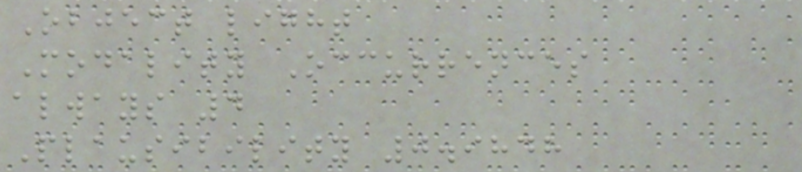Object light
Modality Occurrences
always 4
Plausibility 0.9848
